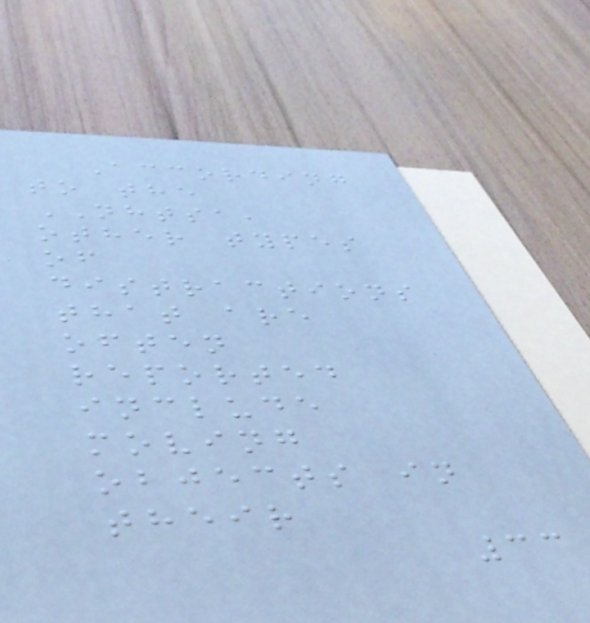According
to the
NHTSA,
other types
of
distractions
that are
often
reported
include
moving
objects in
their
33
